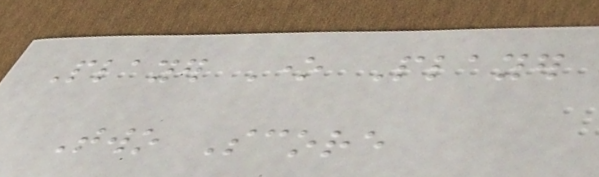Player One Player
Two Score
